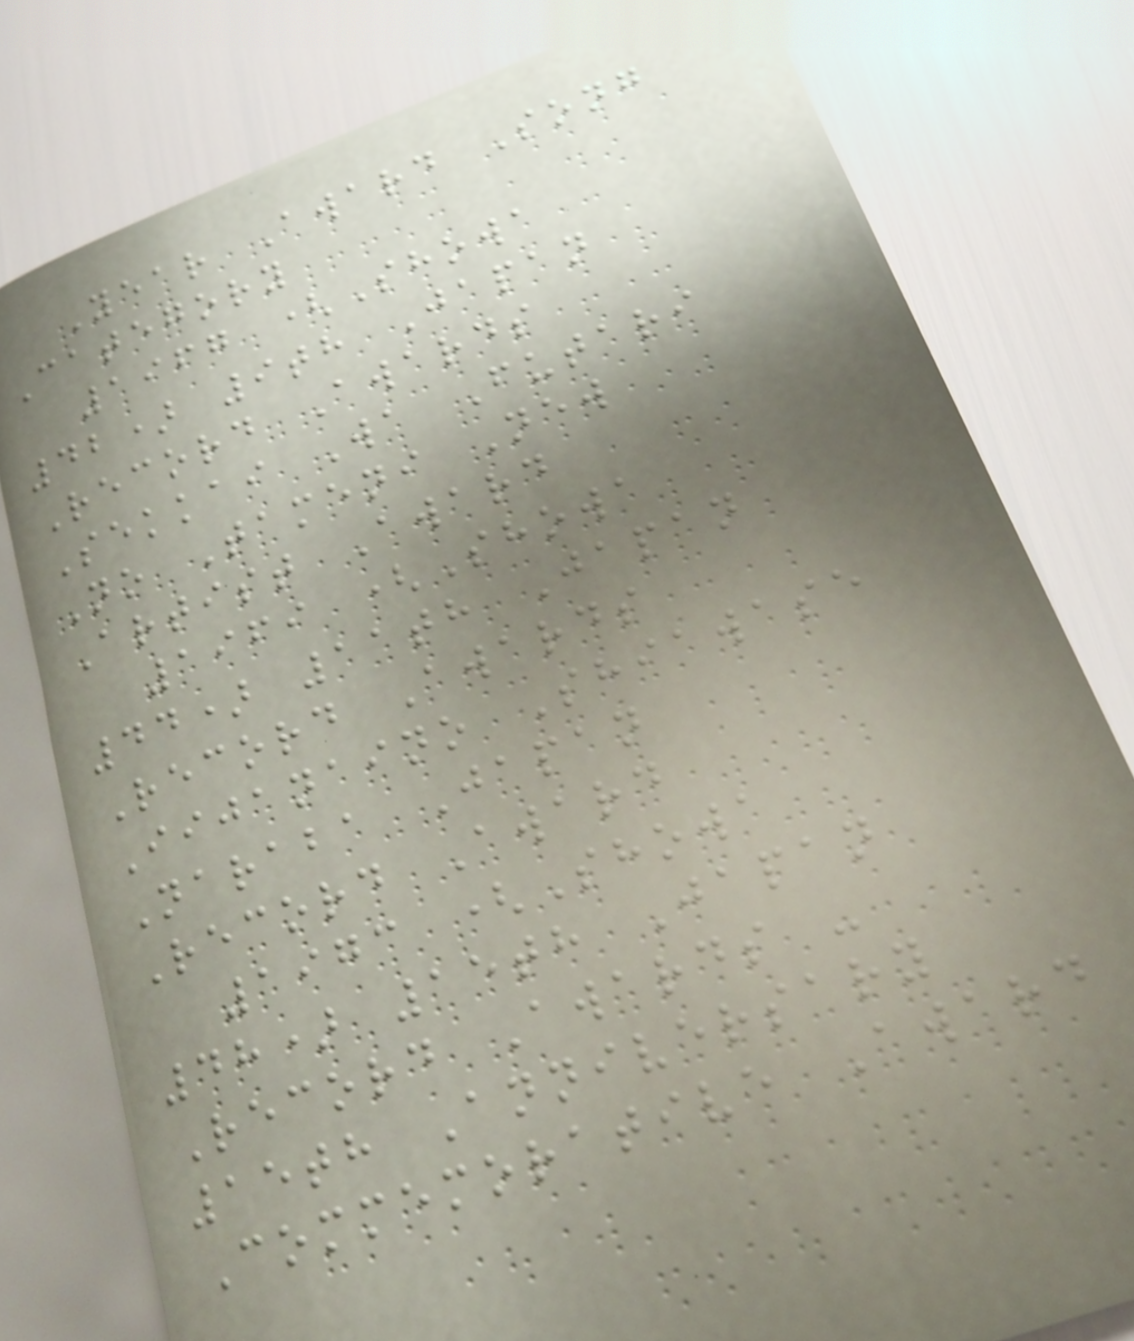Year Award Song
Category
1967 (Showa
42) 9th Japan
Record Awards
Sekkai Wa Futari
No Tameni New
Artist Award
1969 (Showa
44) 11th Japan
Record Awards
Iijanaino Shiawase
Naraba Japan
Record Award
1973 (Showa
48) 15th Japan
Record Awards -
15th Anniversary
Commemorative Award
